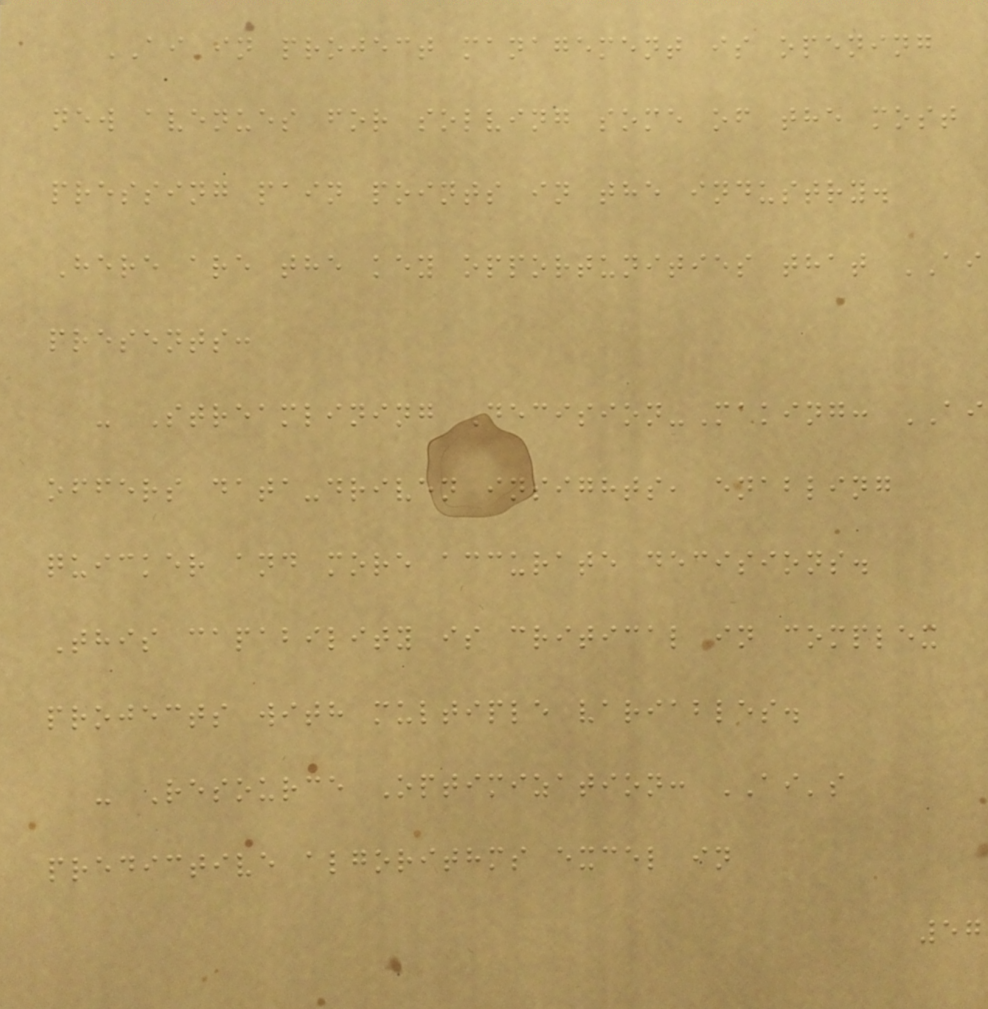AI in project management is opening
new avenues for solving some of the most
pressing pain points in the industry.
Here are the key opportunities that AI
presents:
- Streamlining Decision-Making: AI
offers data-driven insights, enabling
quicker and more accurate decisions.
This capability is critical in complex
projects with multiple variables.
- Resource Optimization: AI's
predictive algorithms excel in
57
